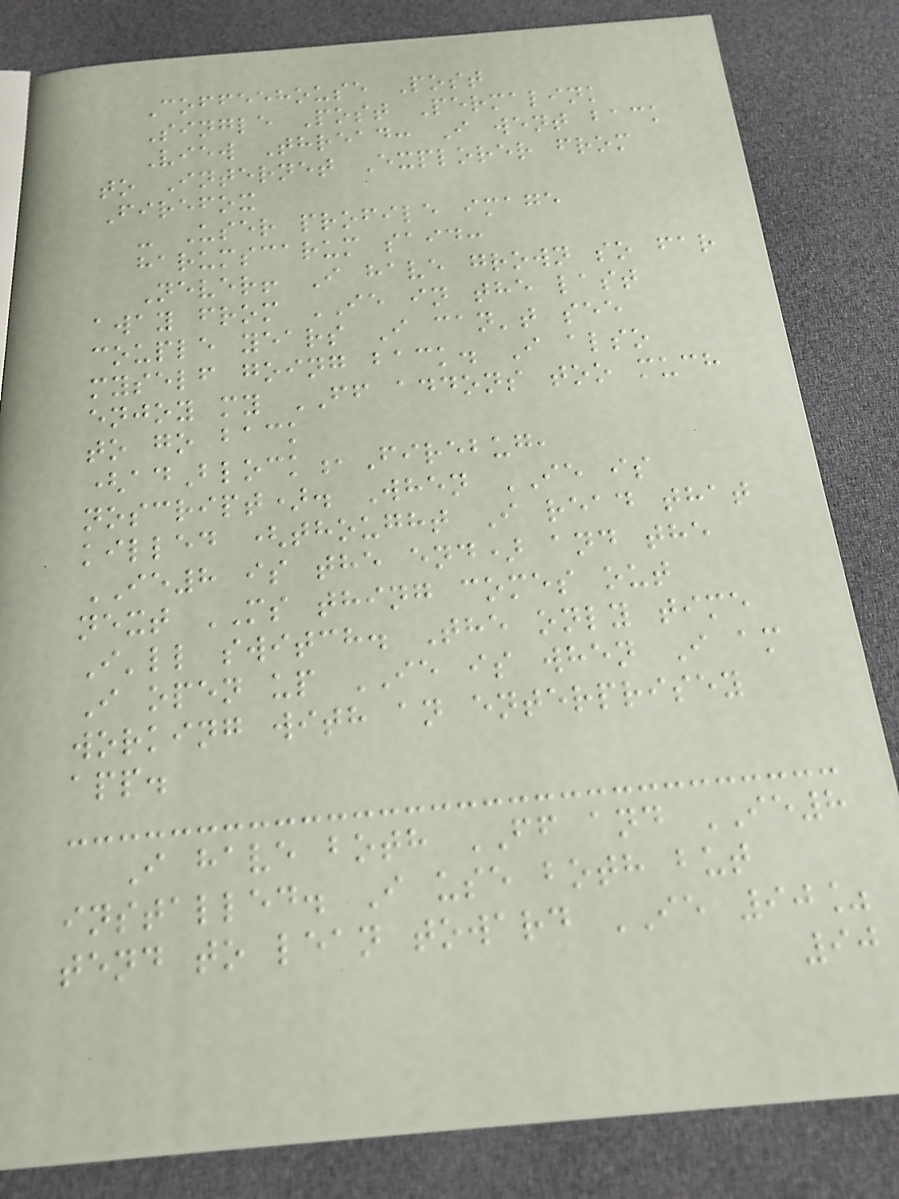Coffeehouse Post
Single Post Permalink
View Thread: I went back
to Internet Explorer from
Firefox
- User profile image
harumscarum said:
Never! I have grown so far
away from IE in the last
couple years I can't see
myself going back. I also
enjoy my FF addons too much
to go back
(adBlock,Firebug,
noscript). When IE is
killed (thought I read that
IE8 is the end) and the
next MS thing comes out
I'll switch. The only time
I open up IE is when I am
working with an enterprisey
app.
I have both FF and IE8
installed. I use both but
tend to lean toward IE 90%
90
